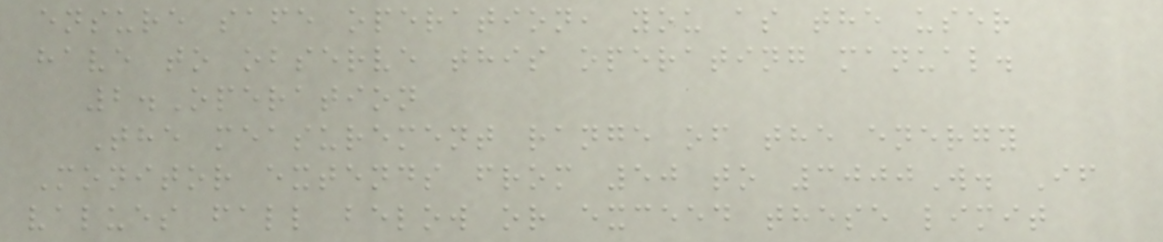ensure safe operation, you as the user
have to observe this operating manual.
2.Operation
The measurement range of the energy
Monitor extends from 50 to 3000W. If
values fall below or exceed these limit
